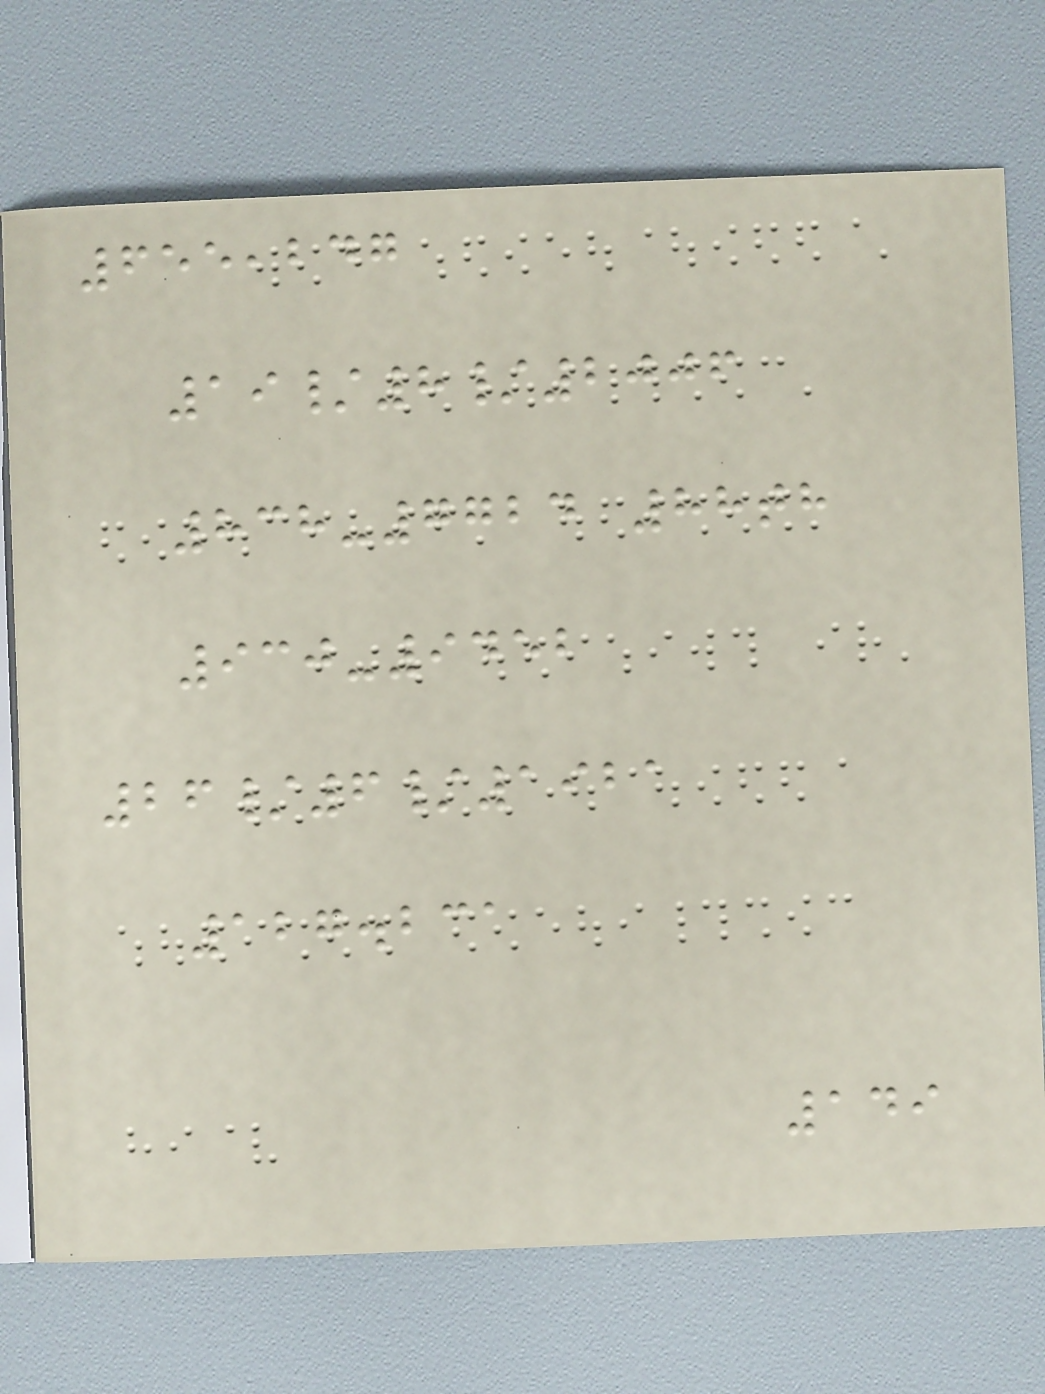655,247
19/8/2006
838-7724 88th
930-9452
26/6/1921
127.231
149
